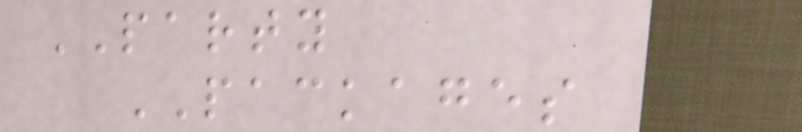PARTY
PACKAGES
